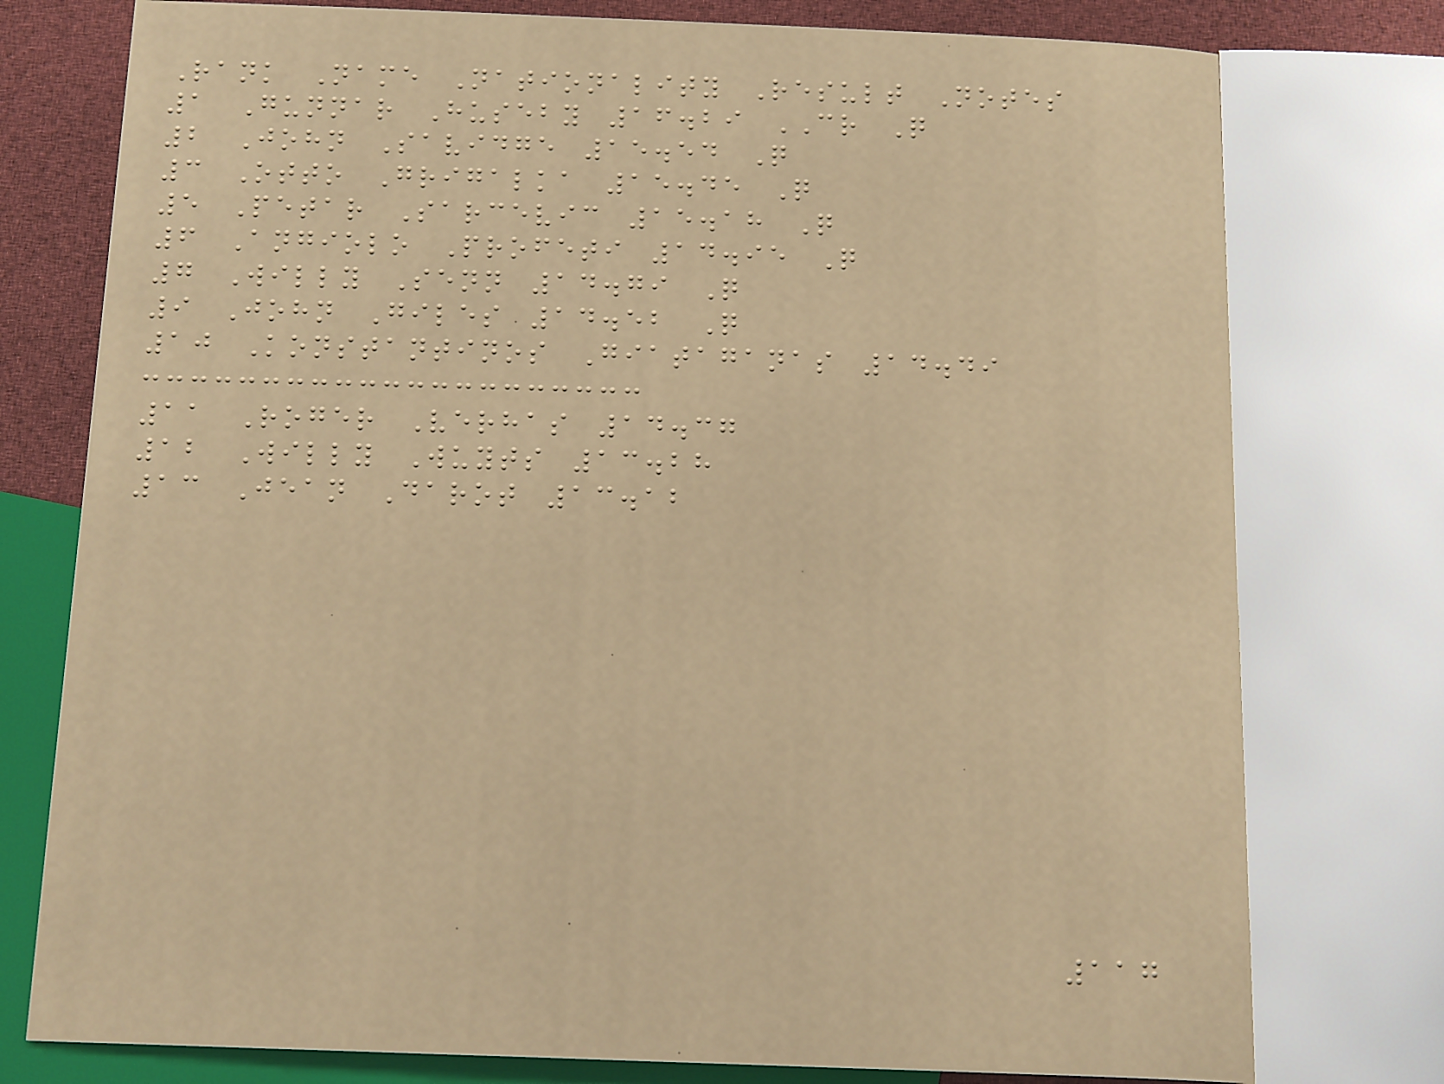Rank Name Nationality Result Notes
1 Gunnar Huseby 16.29 CR Q
2 John Savidge 15.54 Q
3 Otto Grigalka 15.45 Q
5 Petar Sarcevic 15.18 Q
6 Angiolo Profeti 14.95 Q
7 Willy Senn 14.79 Q
9 John Giles 14.52 Q
10 Konstantinos Giataganas 14.49
11 Roger Verhas 14.37
12 Willy Wuyts 13.28
13 Jean Darot 13.12
117
